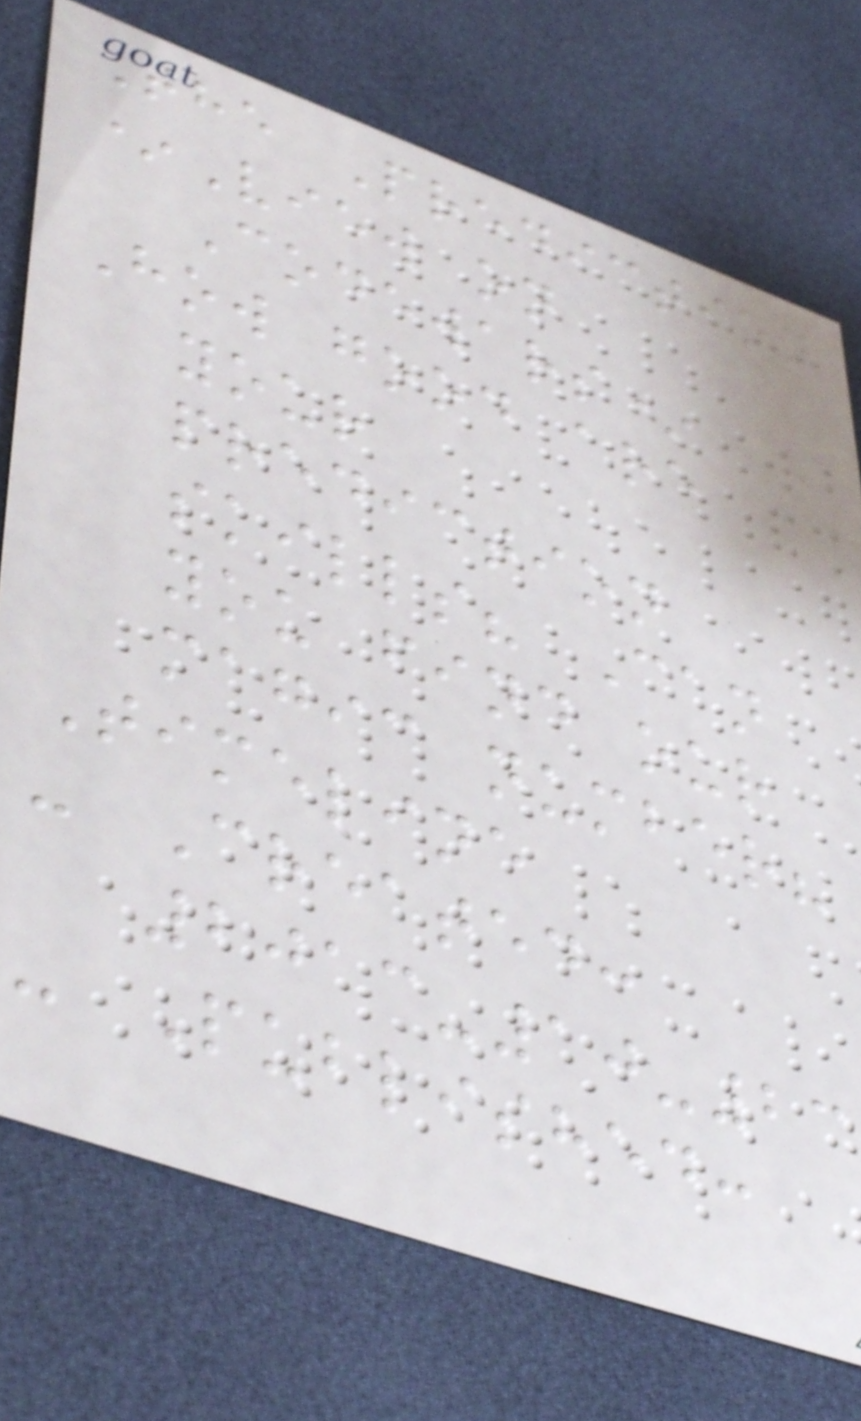The Prediction
*View on
Codewars*
How good are
your
prediction
skills? Can
you find our
magic number?
Timeline
- Created:
2013-10-23
- Published:
